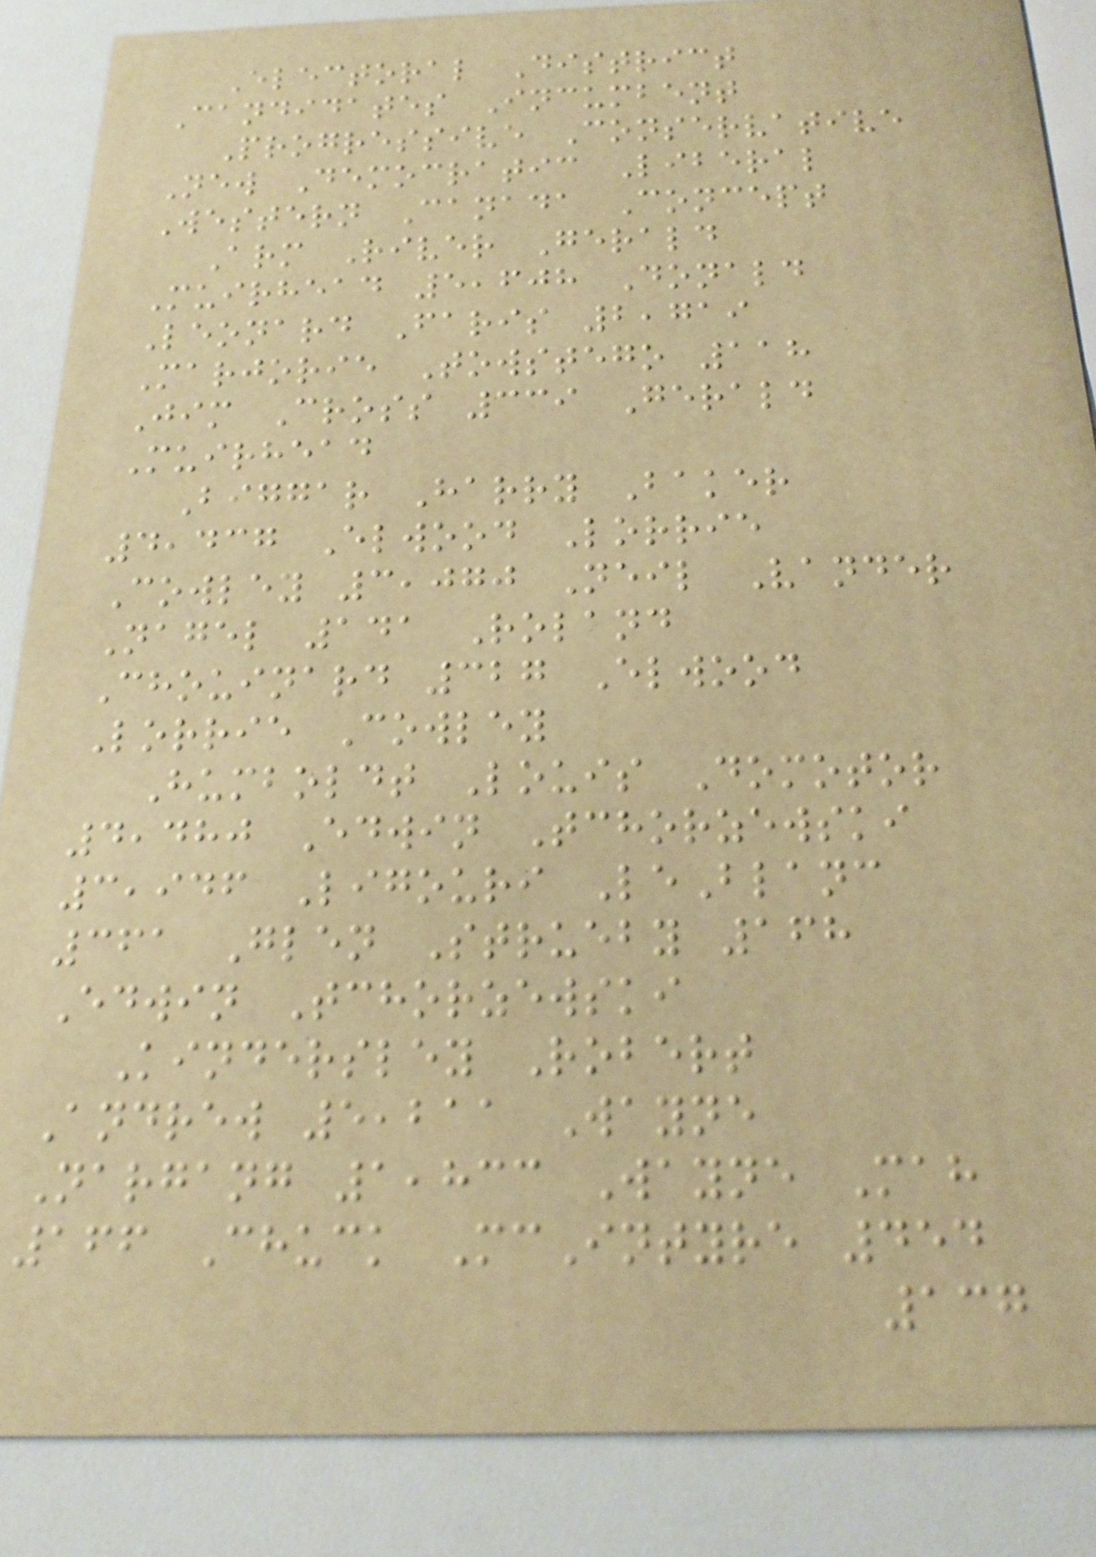Electoral District
Candidates Incumbent
Progressive Conservative
New Democratic Liberal
Western Canada Concept
Arm River Gerald
Muirhead 5,608 Donald
Leonard Faris 2,719
Marjorie Towstego 118
Jim Cross 339 Gerald
Muirhead
Biggar Harry Baker
4,437 Elwood Lorrie
Cowley 3,070 Neil Vander
Nagel 141 Roland
Chouinard 327 Elwood
Lorrie Cowley
Humboldt Louis Domotor
4,480 Edwin Tchorzewski
3,946 Ligouri LeBlanc
361 Glen Strueby 168
Edwin Tchorzewski
Kindersley Robert
Andrew 5,211 Wayne
Nargang 1,833 Wayne Mah
166 Chuck McIntyre 454
137
